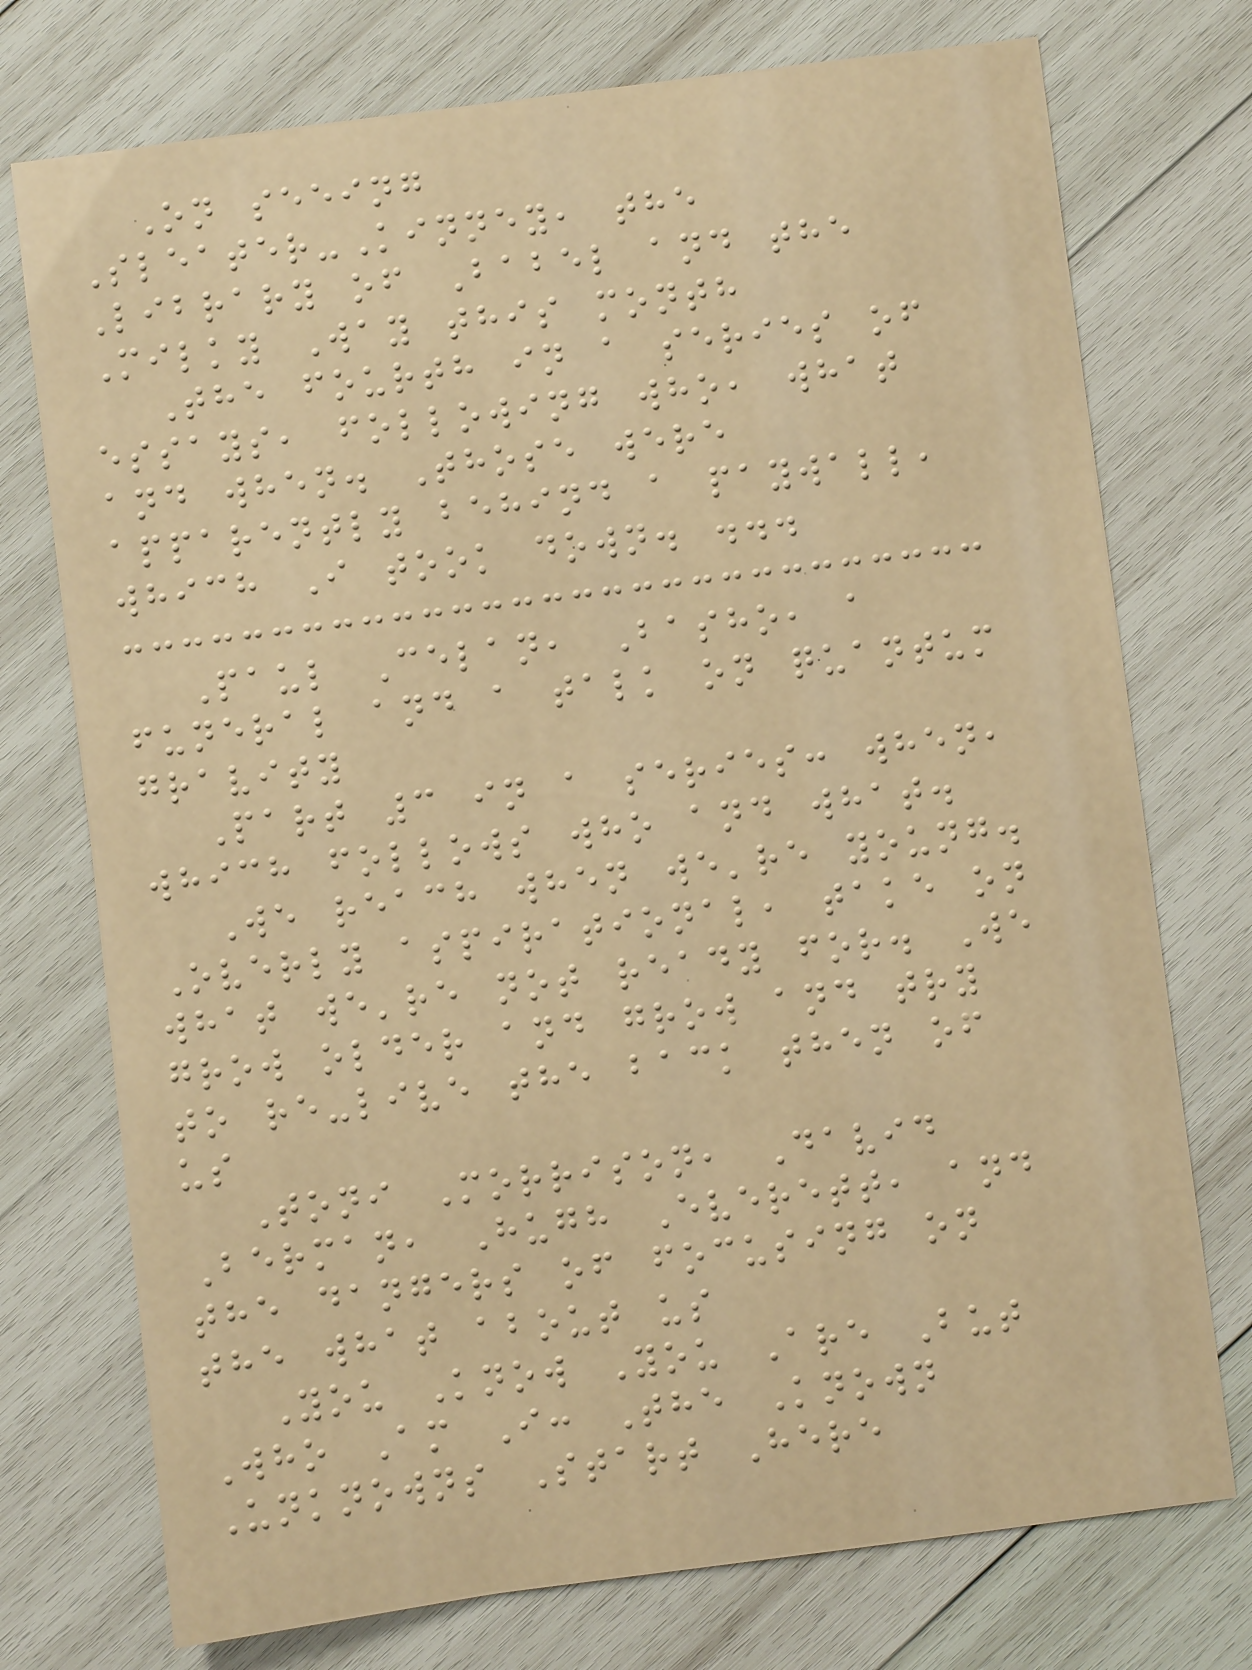On seeing
Sleater-Kinney, the
Library of Babel and the
Milky Way this month
The fourth in a series of
essays, following who, what
and when. Those were
apparently behind a paywall,
which I took down. ...
Paul Celan, Basho, a
funeral and a talk on quantum
gravity
Part 3 in a series: when,
which follows who and what.
We reach when we're young.
Overly aspirational, take on
what we're not ready for. We
grow older and grow and try
to re-live the back then of
us
Toni Morrison, David
Berman, Hugh Everett, and
the dangers of focusing on
the what about us
You Know You Are But
Who Am I: The Known
Unknowns Start Here
